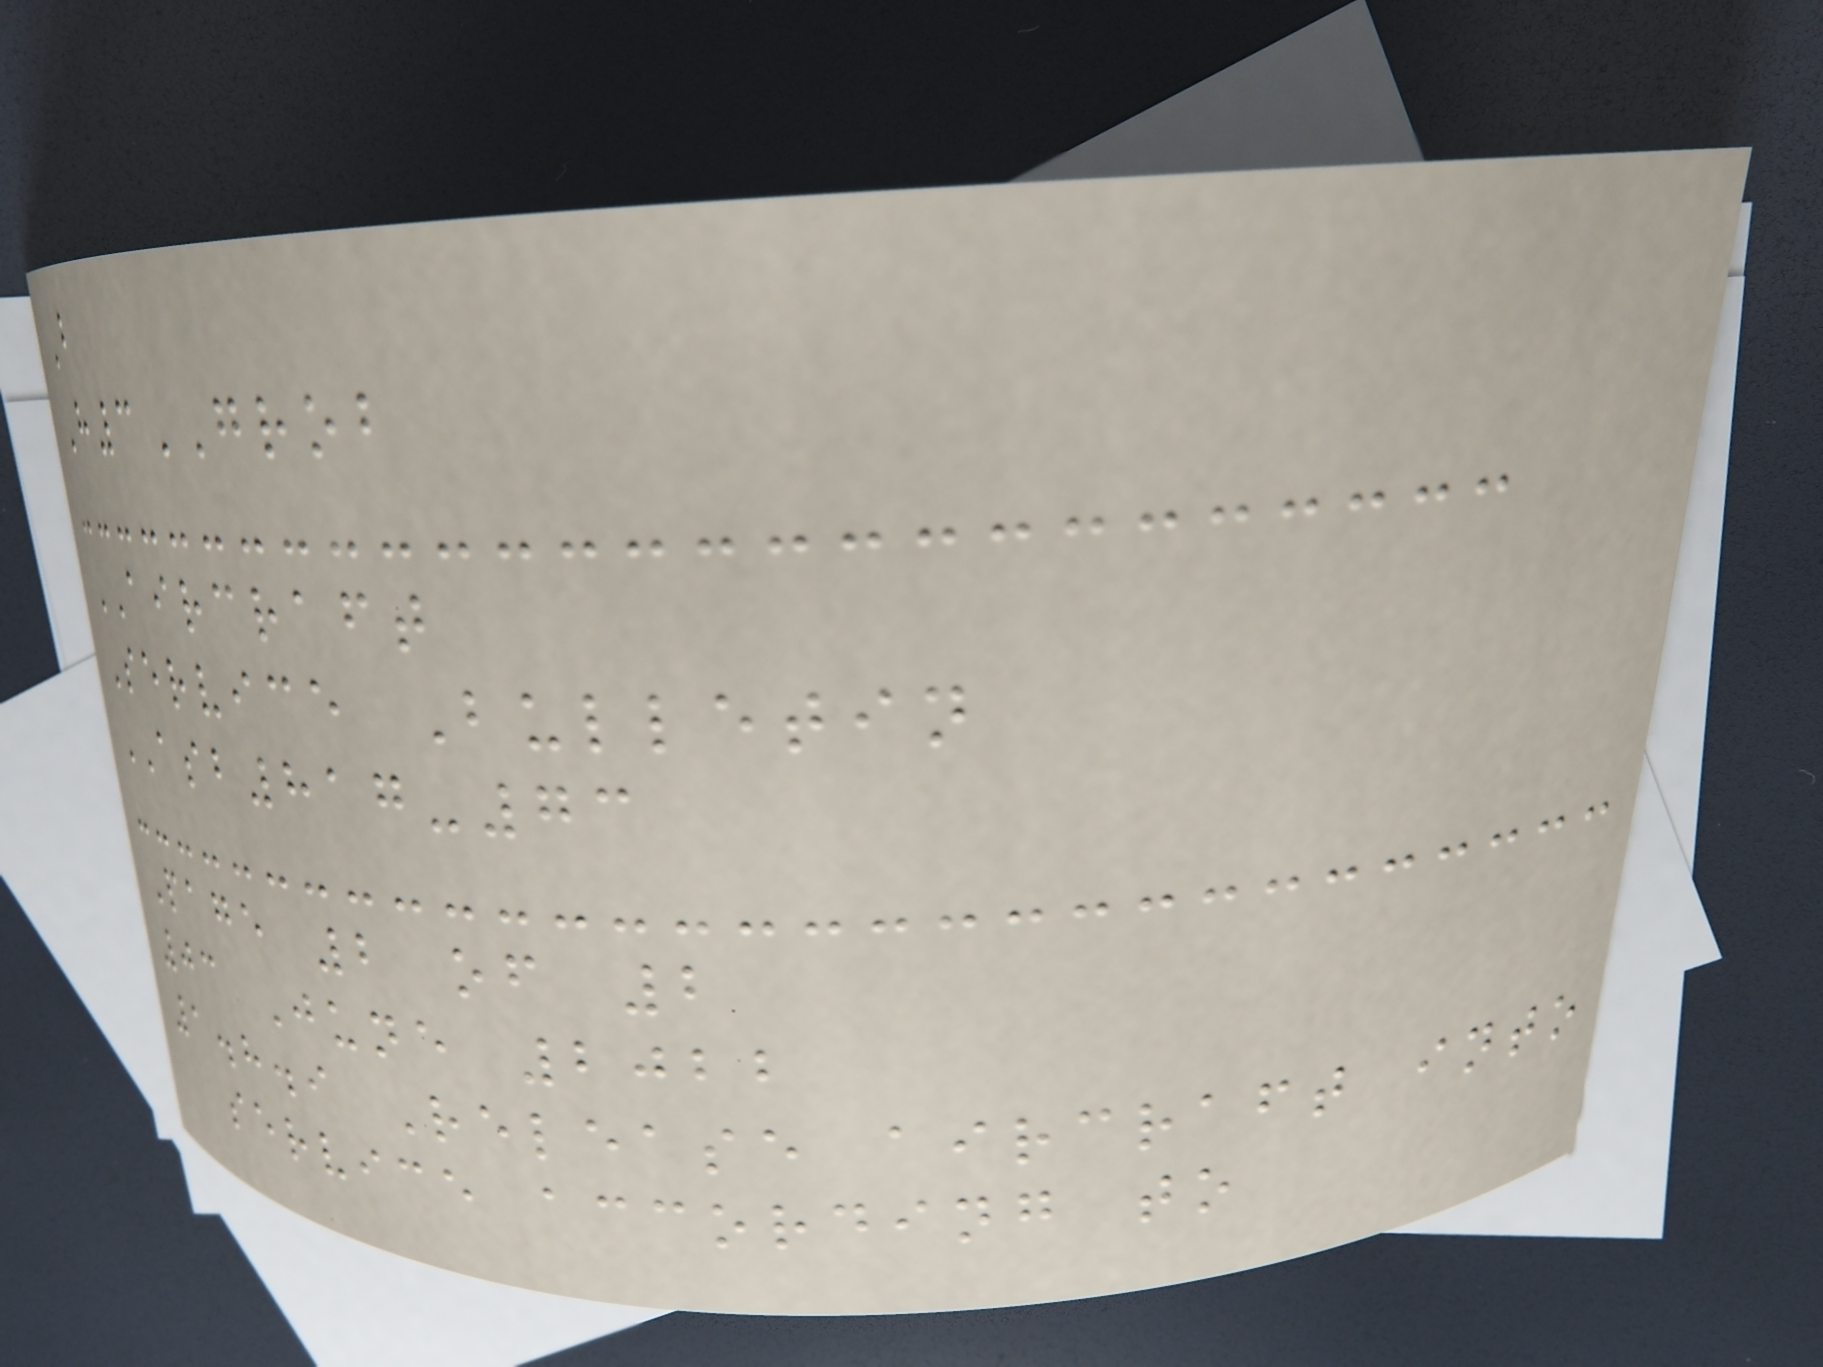B
H3GROB
AIRCRAFT
Service Bulletin
ASB817-73
Page 2 of 2
03 June 2022
1.8.9 Release aircraft into
service according to
